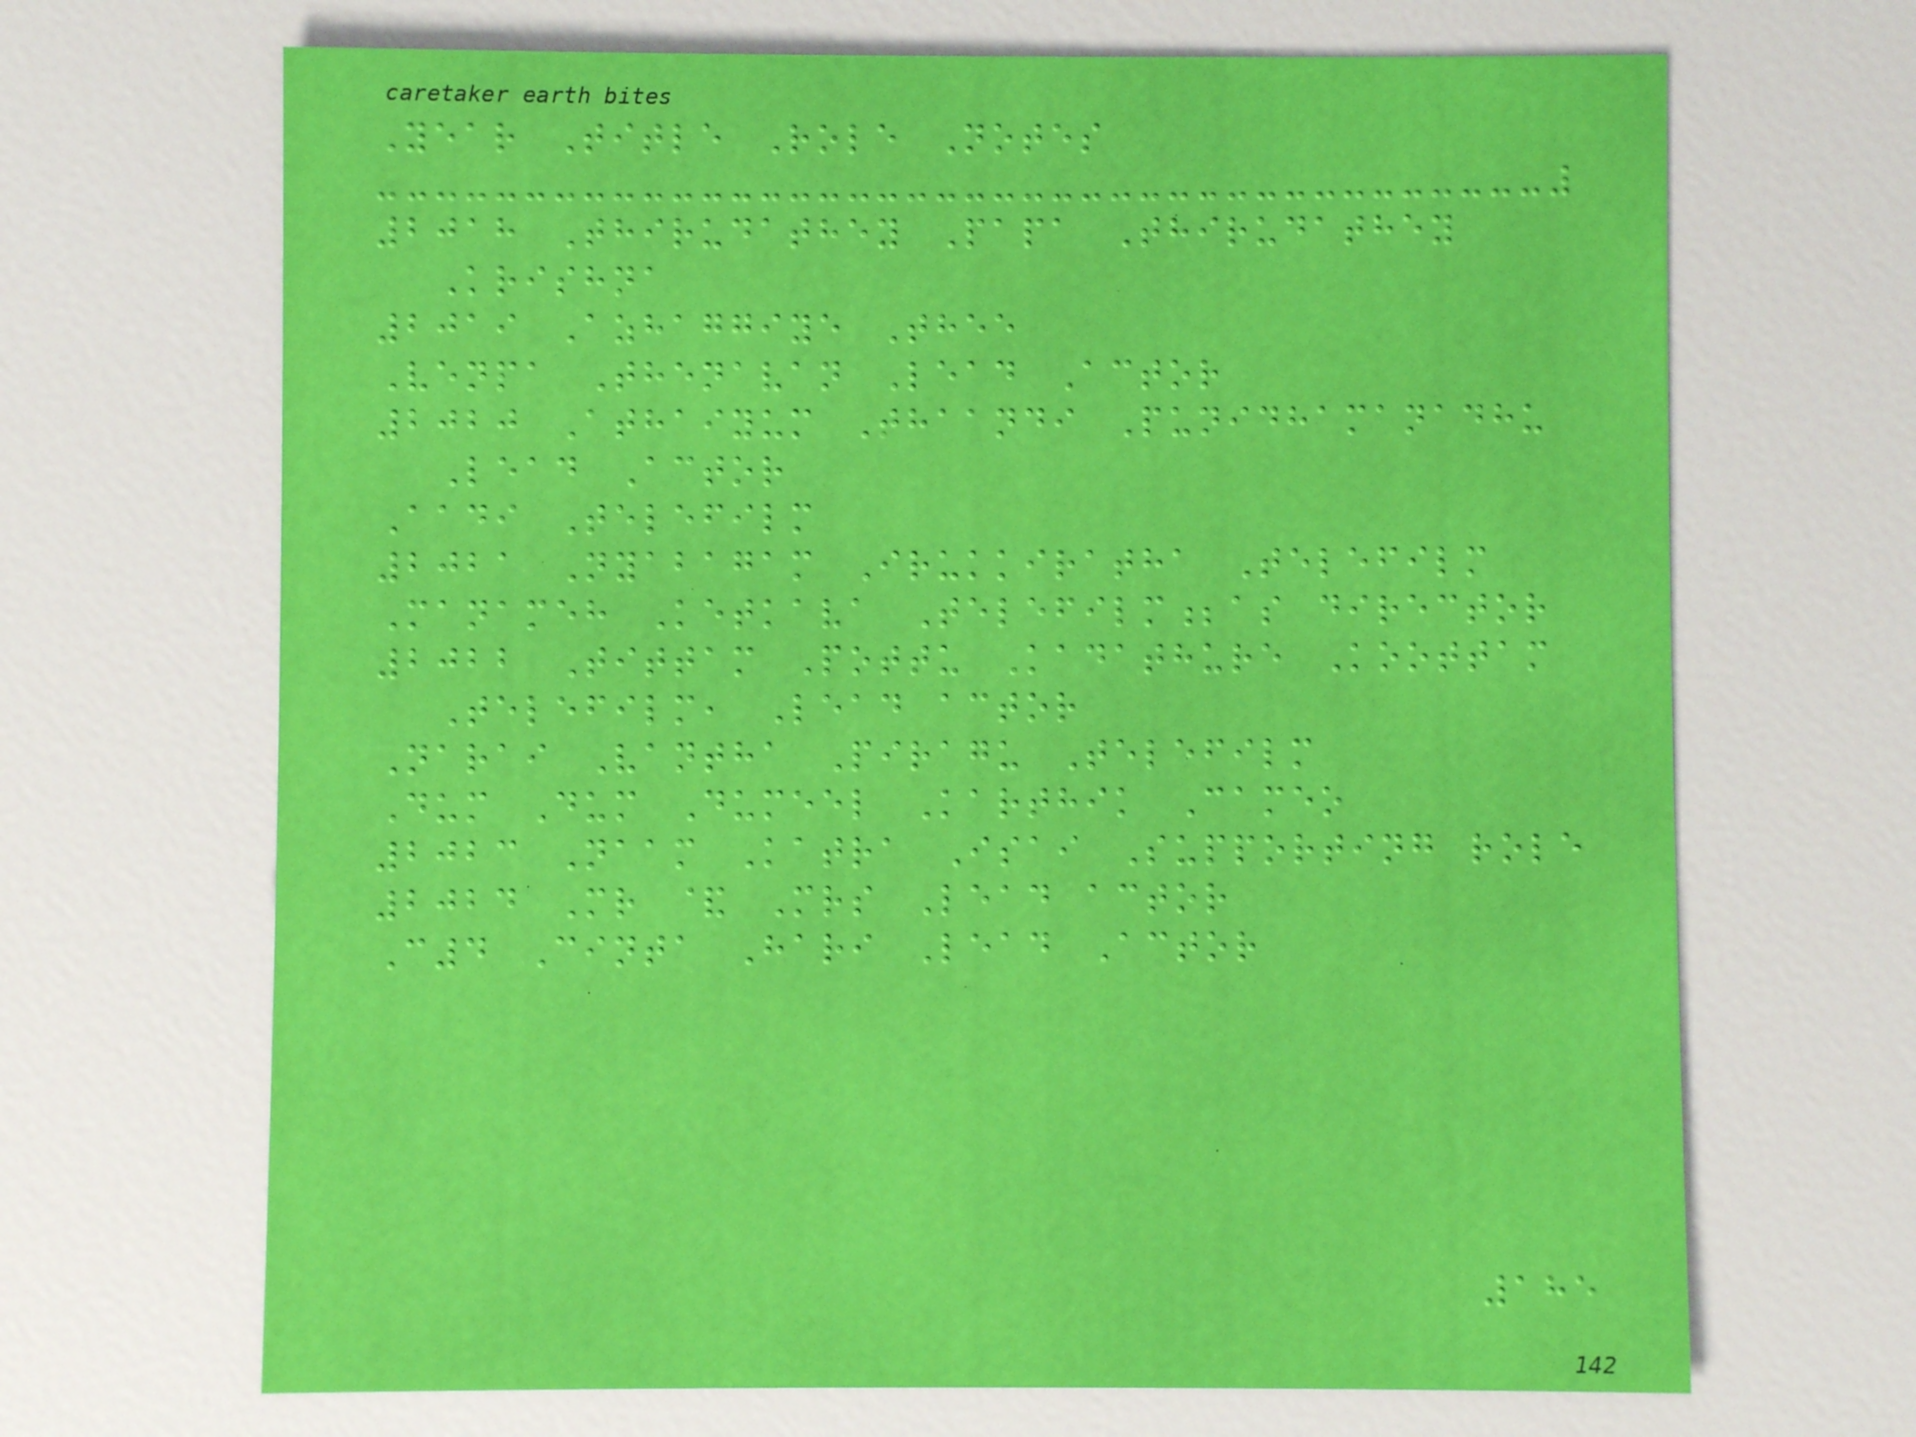Year Title Role Notes
2018 Thirudathey Papa Thirudathey
Krishna
2019 Azhaggiye Thee
Venpa Thenavan Lead Actor
2020 Athaiyum Thaandi Punidhamanadhu
Lead Actor
Aadi Telefilm
2021 Nyabagam Irukkiratha Telefilm
Manameh Ketkava Telefilm;as director
2022 Tittam Pottu Kadathure Koottam
Telefilm, Lead actor
Narai Vantha Piragu Telefilm
Dum Dum Dumeel Karthik Cameo
2023 Naam Katra Isai Supporting role
2024 Mr & Mrs Lead actor
C4 Cinta Hari Lead Actor
185
